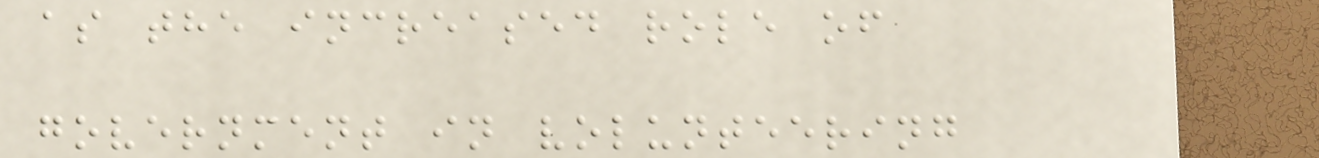as the increased role of
government in volunteering
